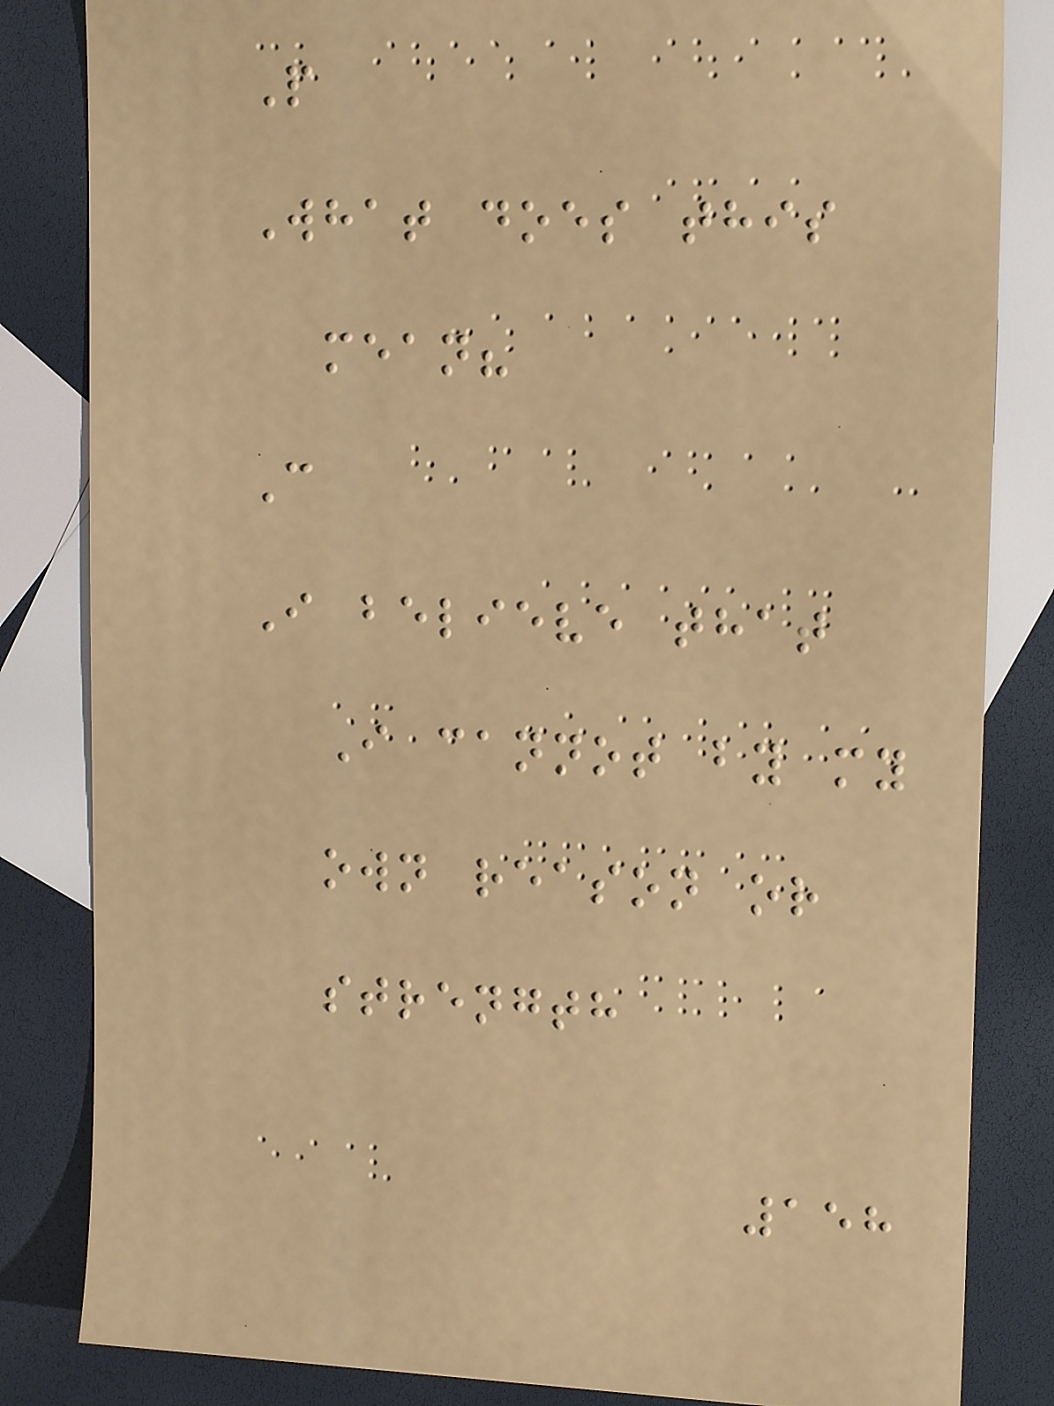P
What does this
mean?
C
I believe that
I cannot by my
own reason or
strength
158
